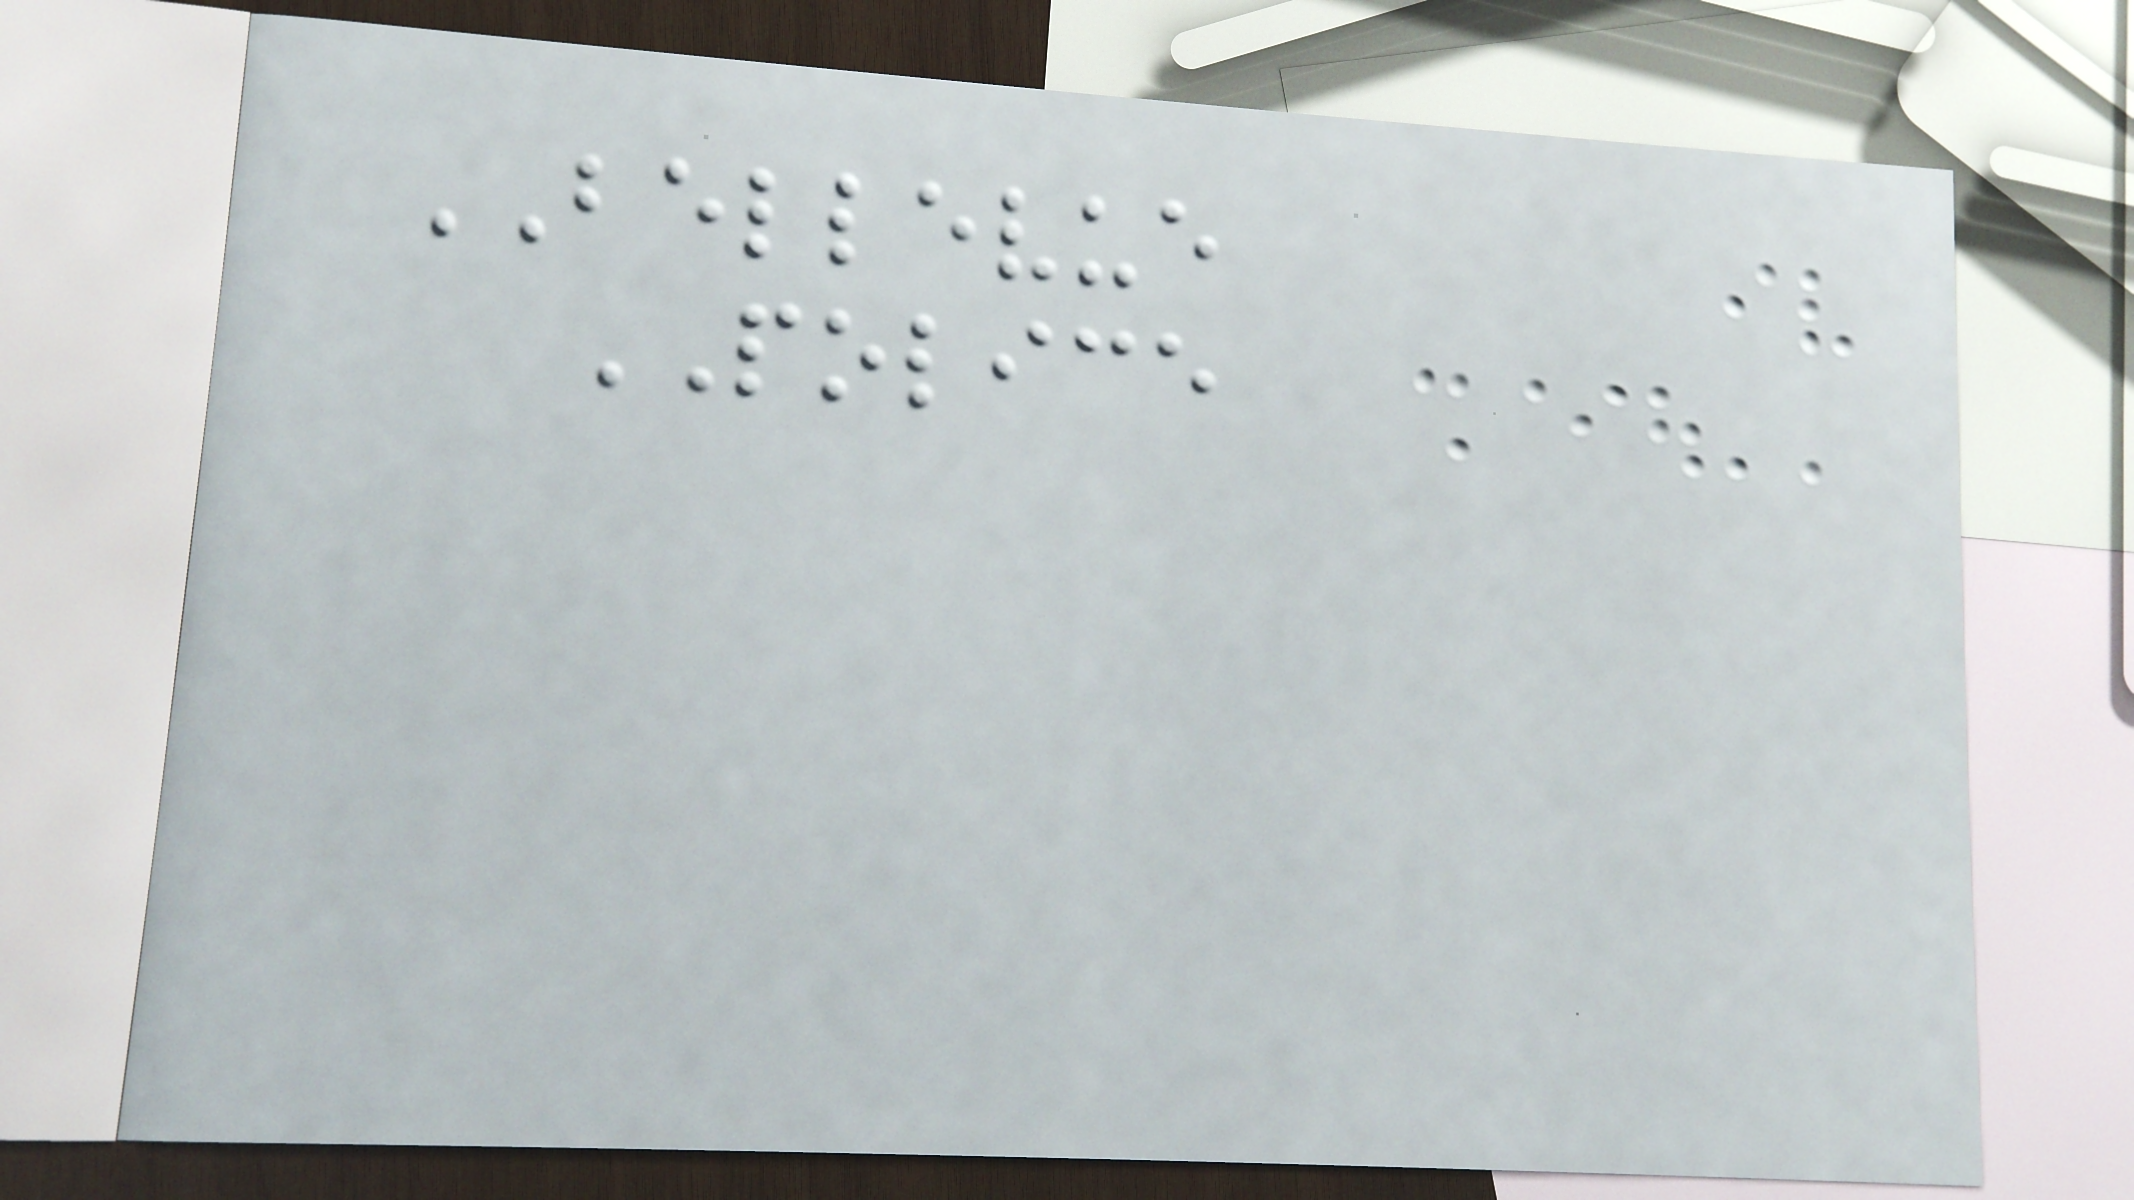BELLEVUE
POLICE
